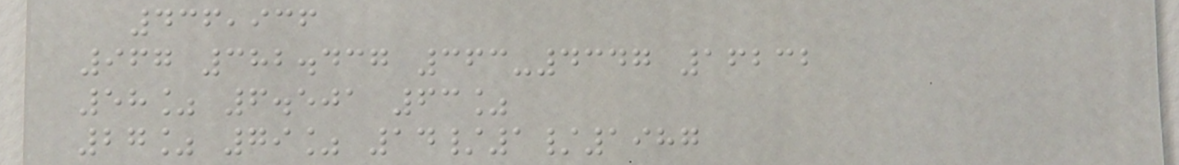436,936
967 382.437 363-4347 16232
58% 6.501 63%
27% 79% 14/1/1987
